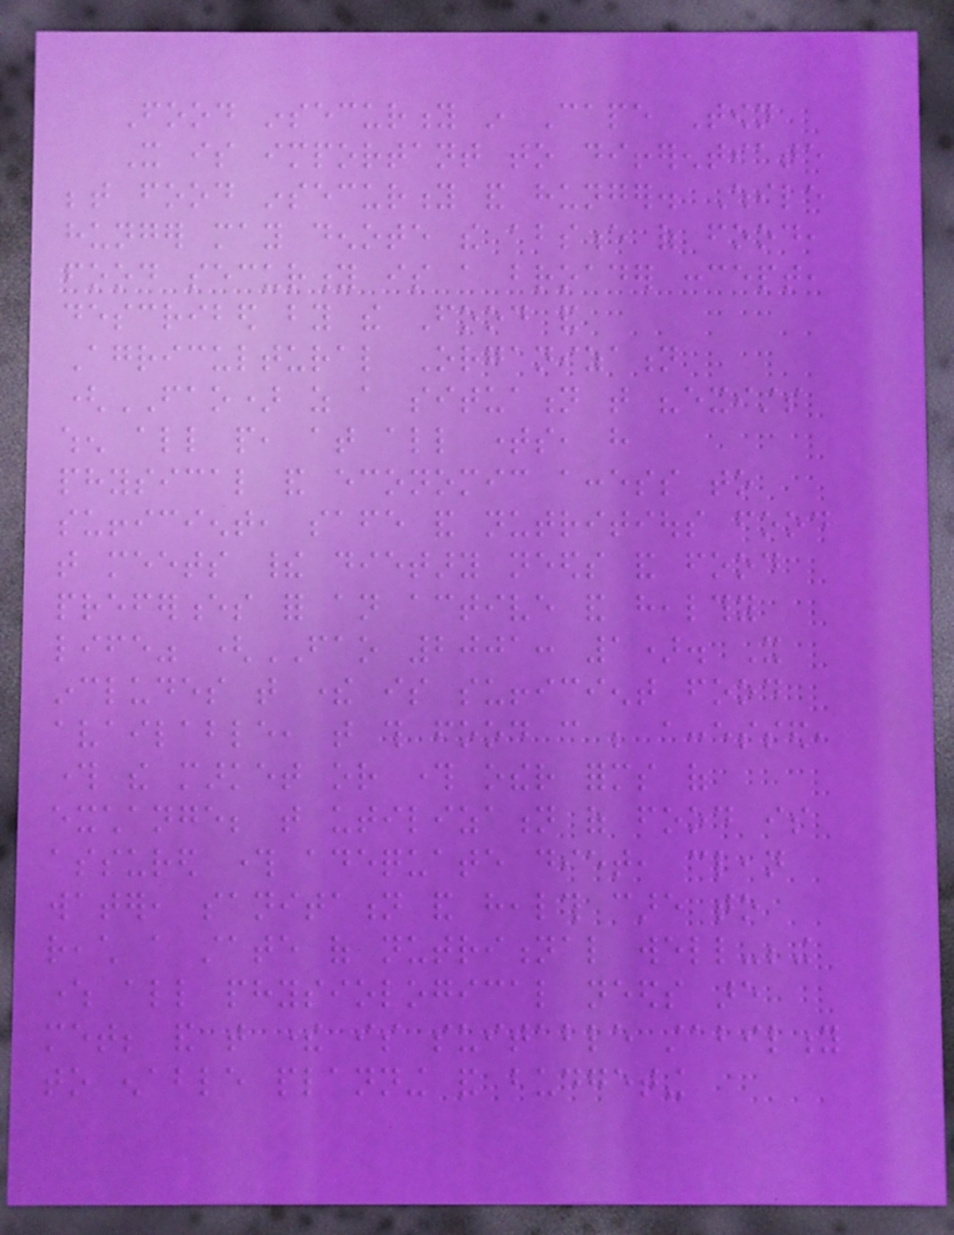Food insecurity in Cape Town
It is important to differentiate
between food insecurity and hunger. While
hunger may denote the absence of food,
food security is a broader concept,
described by the Food and
Agricultural Organization
(FAO) as a situation that "exists
when all people, at all times, have
physical and economic access to
sufficient, safe and nutritious food
that meets their dietary needs and food
preferences for an active and healthy
life" (FAO 2001: 1). It
includes that there is sufficient food
available, that this food can be accessed,
through the market or through other forms of
exchange; that utilization of food is
assured through adequate diet, clean
water, sanitation and health care to
reach a state of nutritional well-being
where all physiological needs are
met; and that there is suitable stability
to enable planning and budgeting
